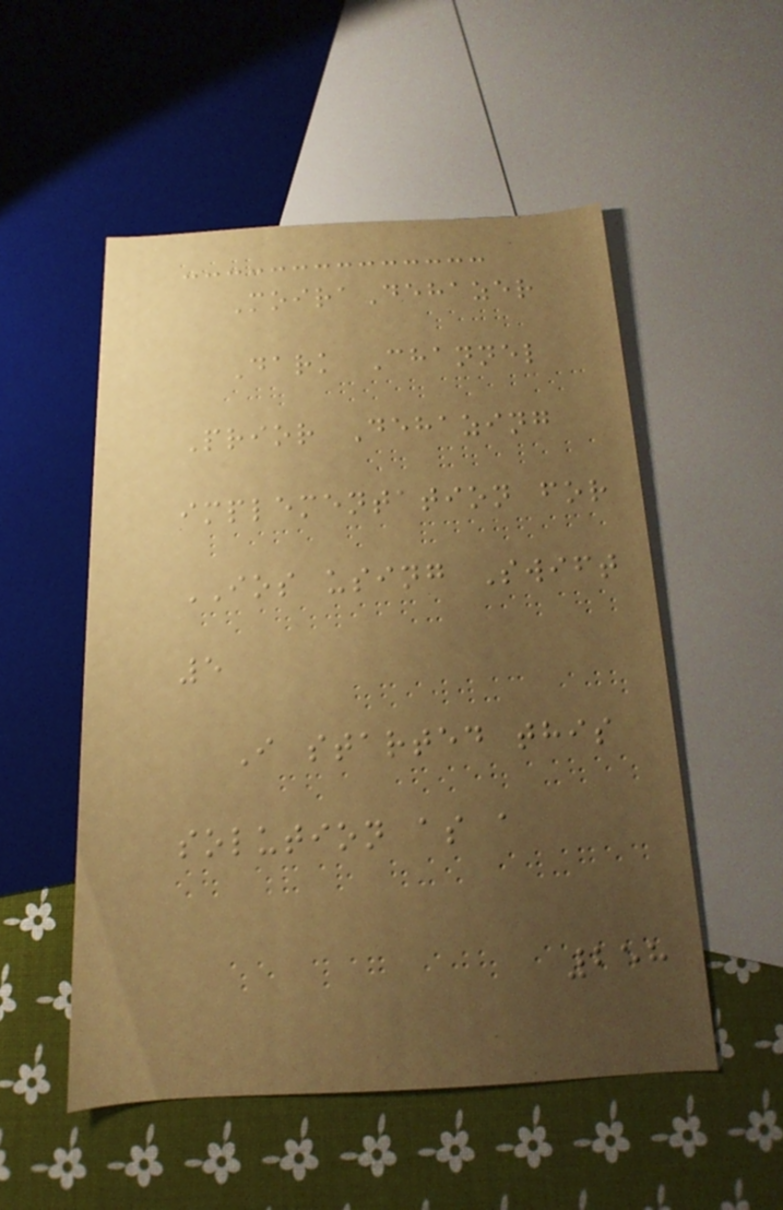MoiraDehazer
Dark Channel
Prior Dehazing
implementation for
IOS using Swift
5
I started this
solution as a
258
